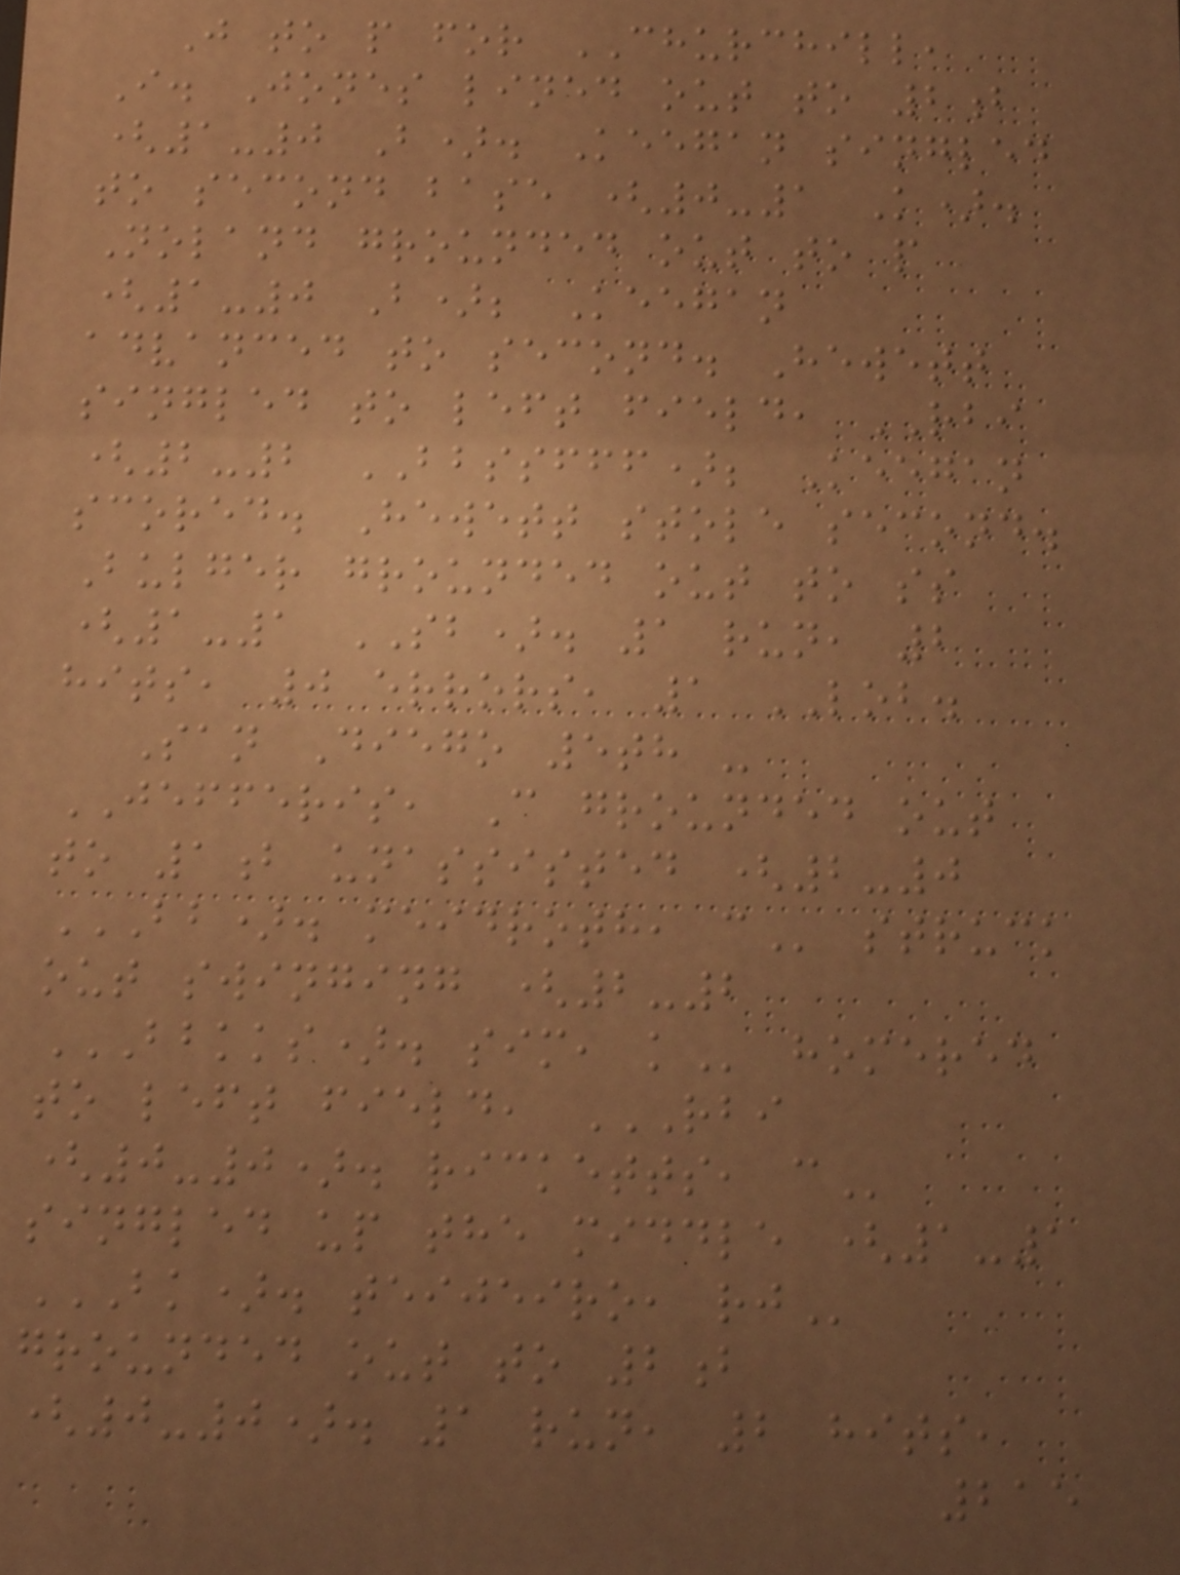J to p for CHURCHILL,
I. Jones lined out to 2b
(1-0 B). Keegan singled
to second base (0-1 K).
Noland grounded out to p
(1-0 B); Keegan
advanced to second. Hewett
singled to left field, RBI
(2-2 BBSSFFF); Keegan
scored. Hewett stole second.
Bulger grounded out to ss
(1-1 SB). 1 run, 2
hits, 0 errors, 1 LOB.
San Diego 5th -
JEFFERIS, C grounded out
to 1b unassisted (2-0
BB). MEIDROTH, C struck
out swinging (2-2
BBKKS). SIM, K homered
to left field, RBI
(0-0). RICKETTS, C
singled up the middle (1-1
BK). TEIJEIRO, RJ
grounded out to 2b
(0-0). 1 run, 2 hits,
215
